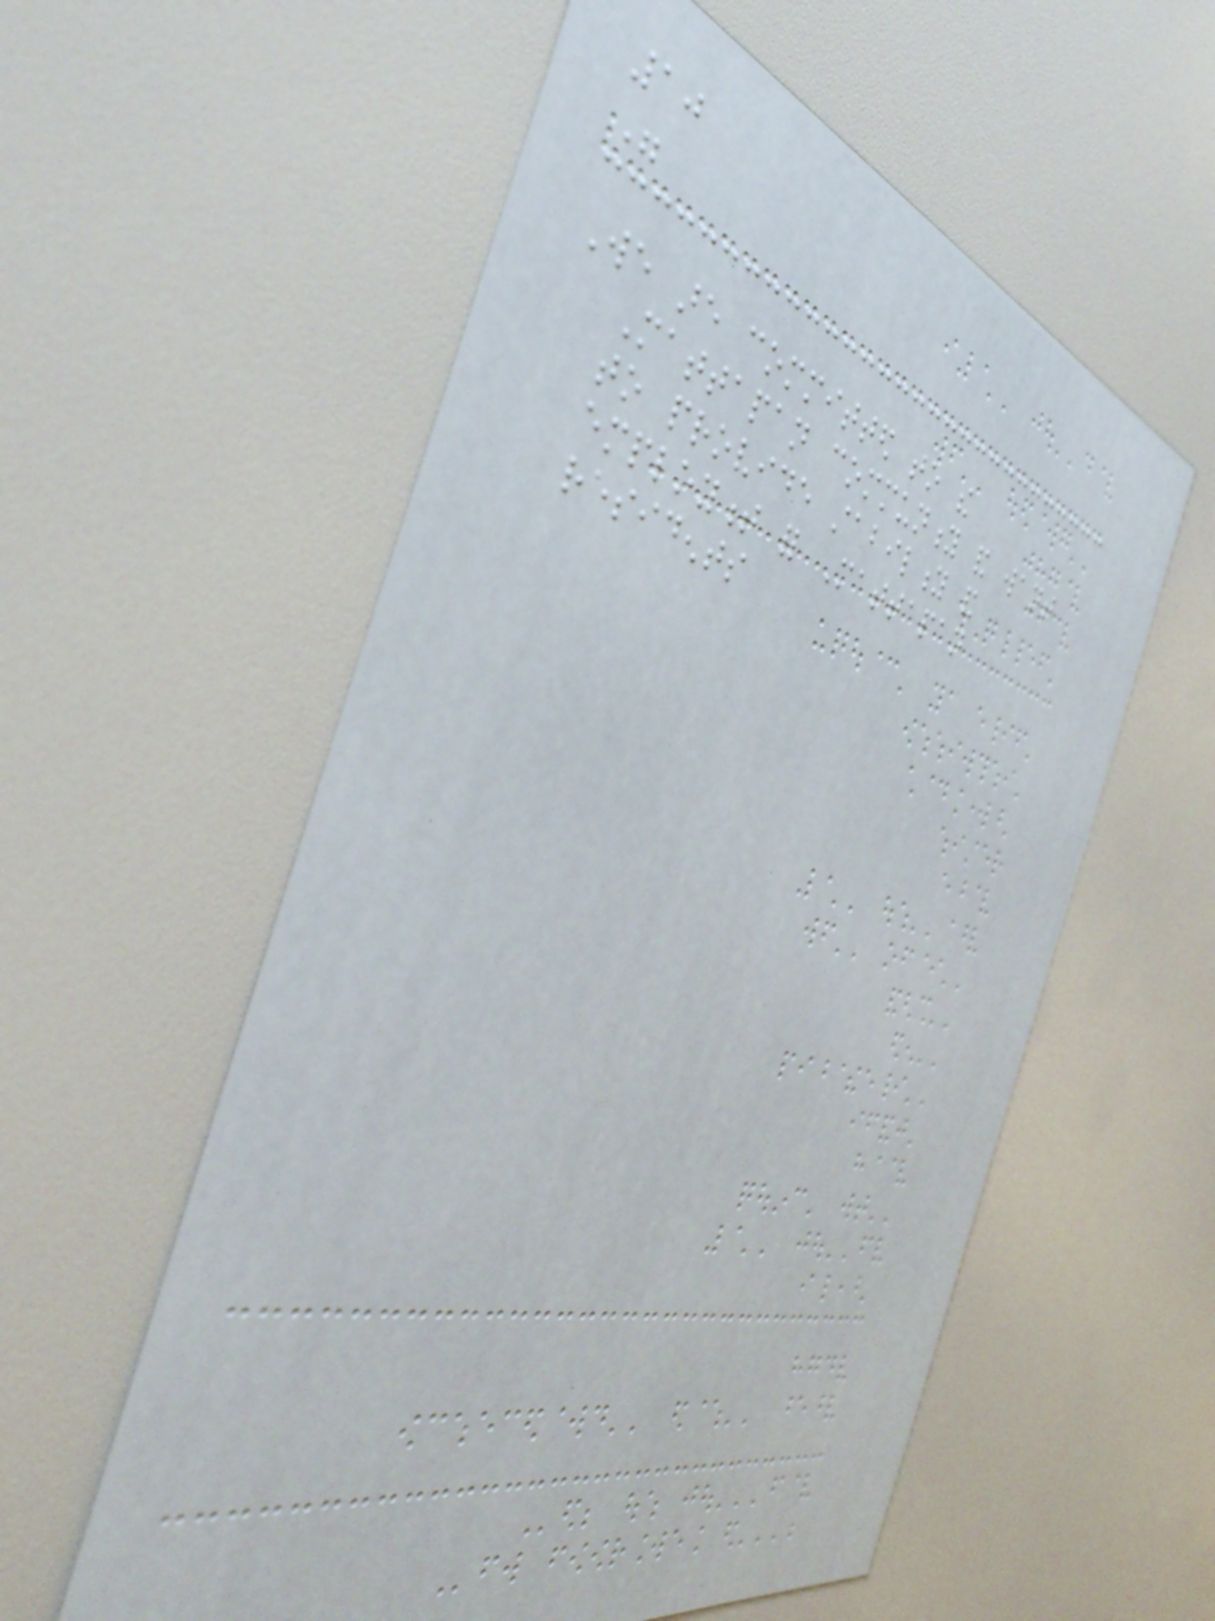10
"
We are committed to the
Mattapan community and want
to provide stability and
employment for Mattapan
residents
